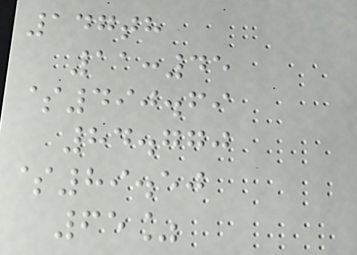147th
11:45
$490.69
84.770
$89.50
65%
